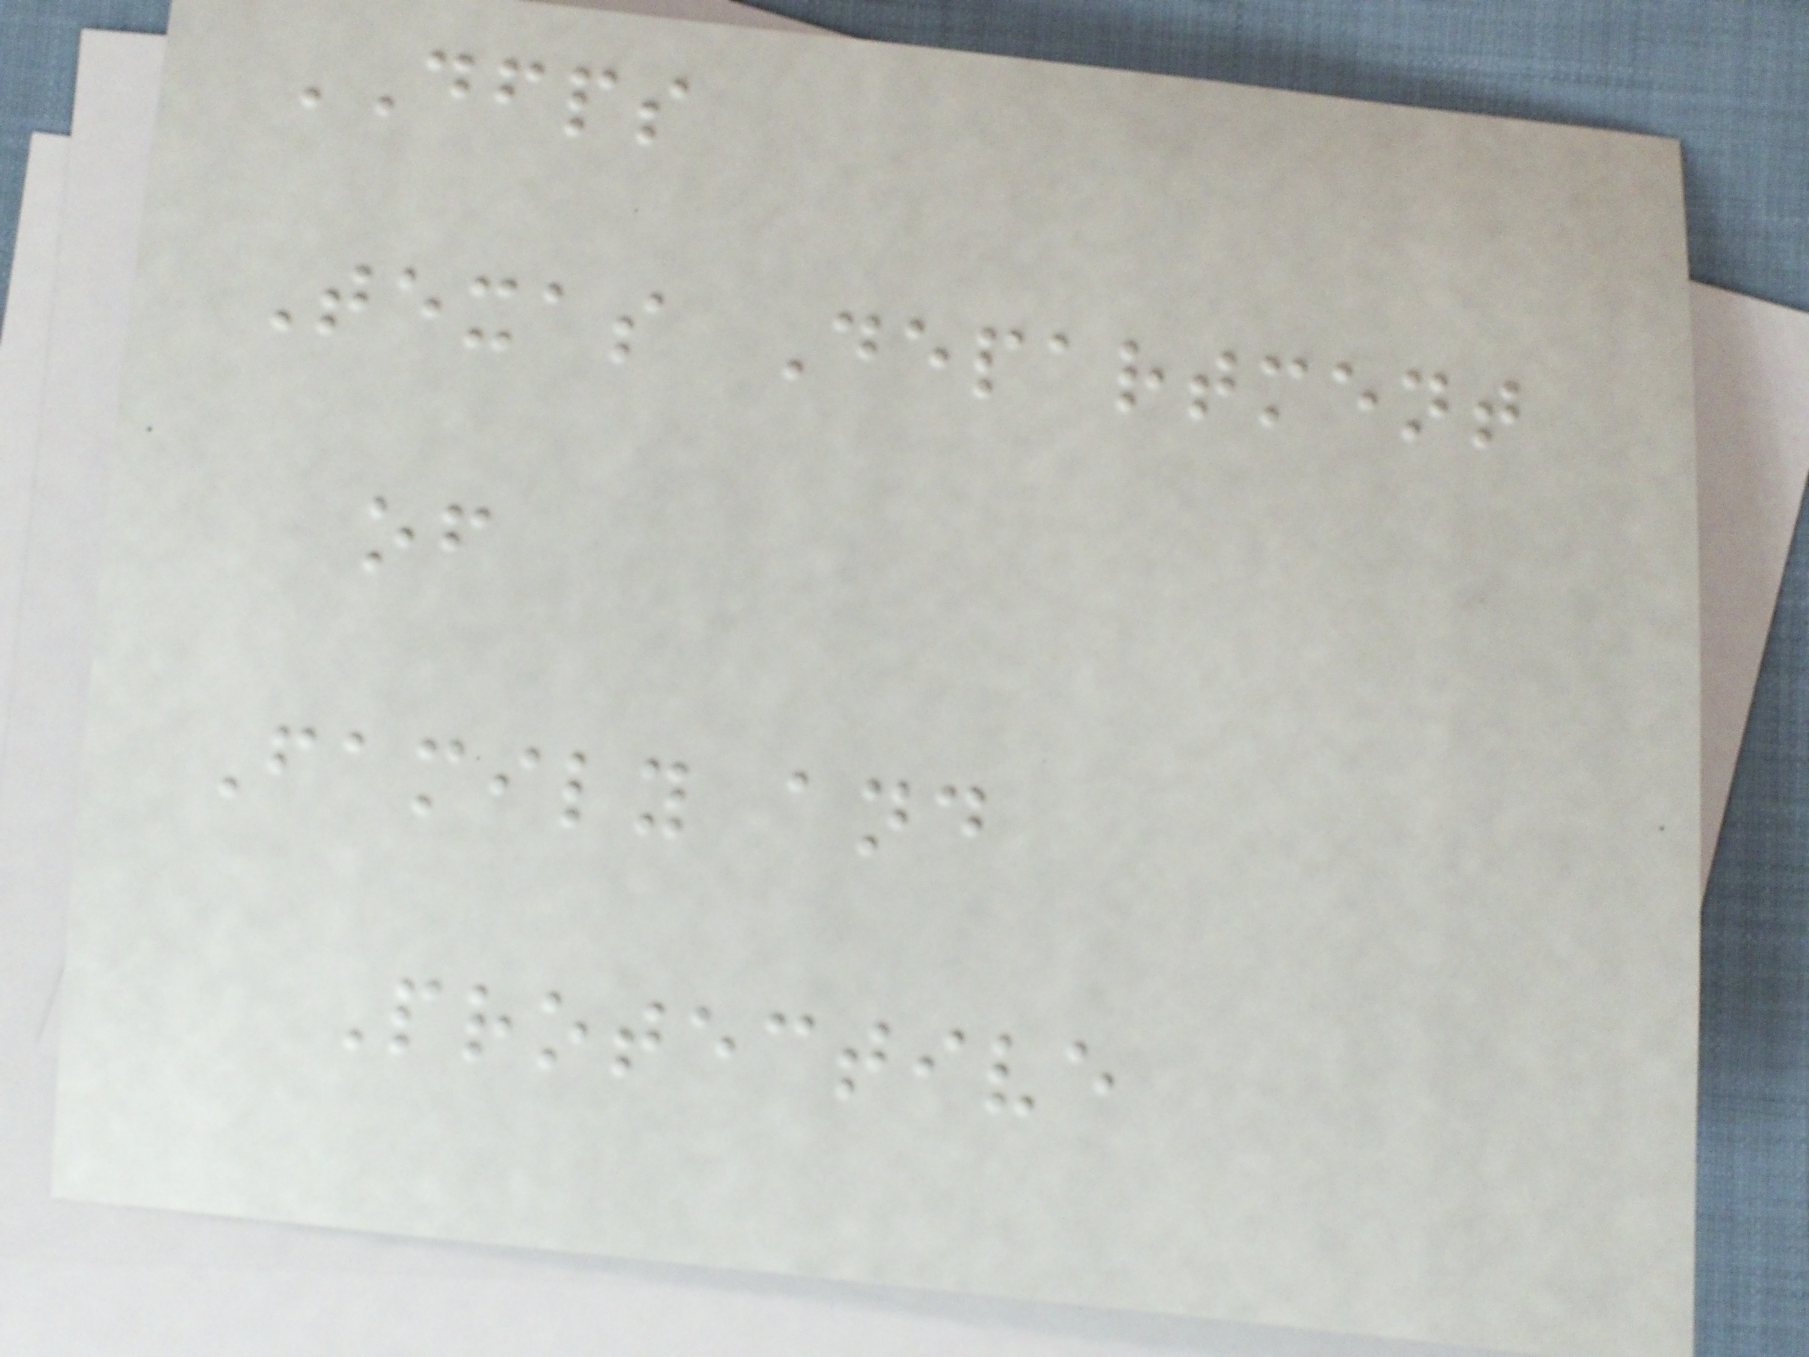DFPS
Texas Department
of
Family and
Protective
